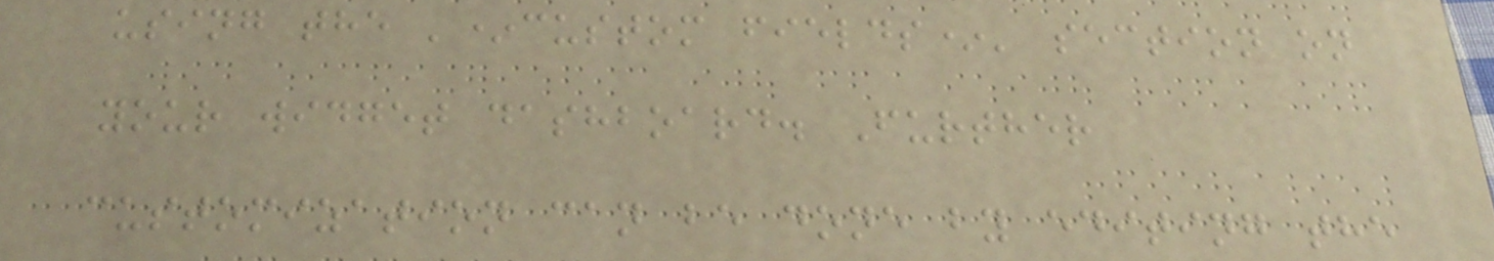using the '*custom fields*' section on
your widget dashboard. Further
customization can be done by editing the
